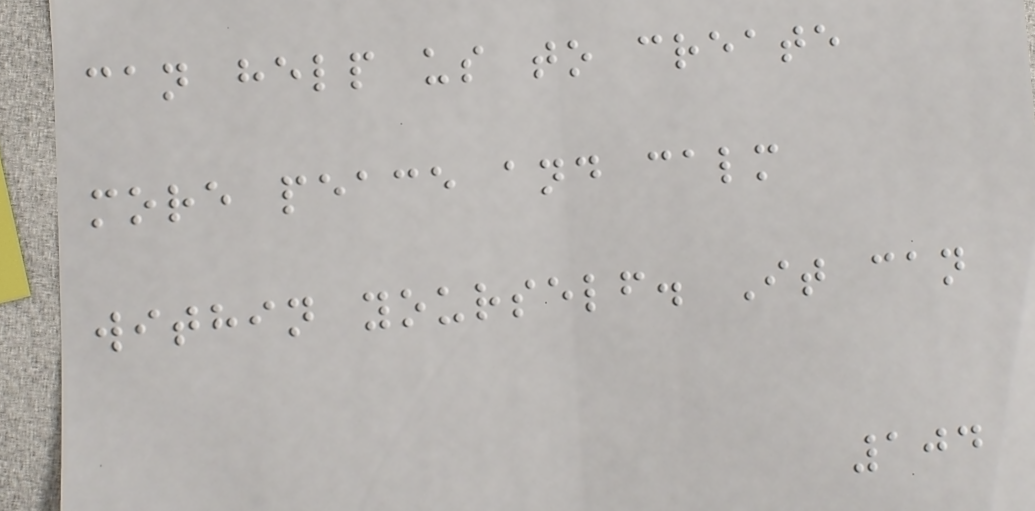can help us to create
more peace and calm
within yourself. It can
104
